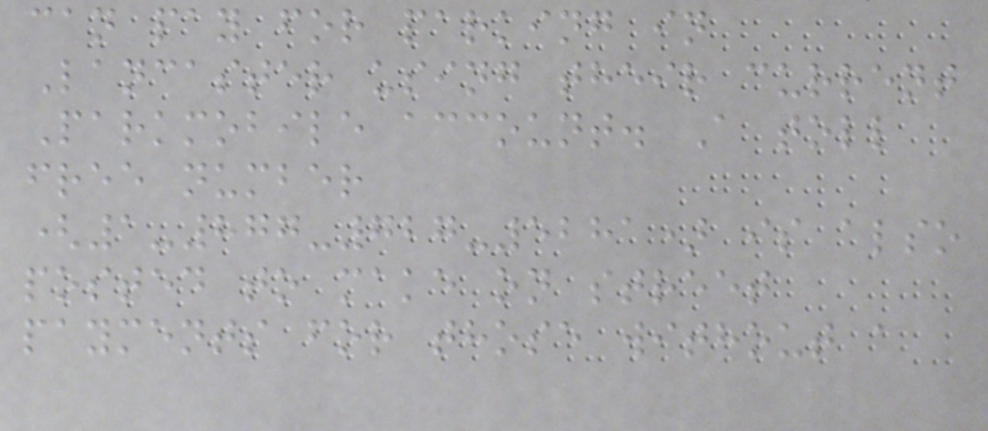can pay for parking in
Lancaster using their current
Parkmobile account. A toll
free number
(1-877-727-5281) is also
posted to make on street
payments for those without a
